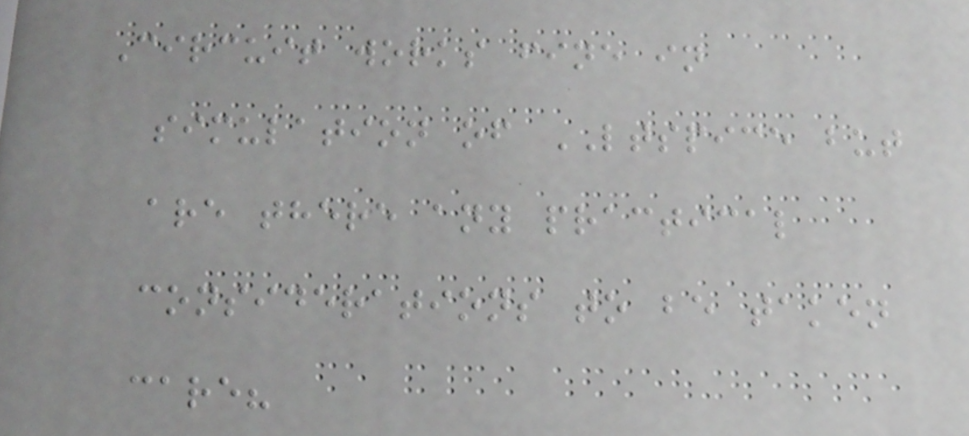Circuit works fine in
simulation of LTSPICE but
are there any practical
considerations to be taken
care?
